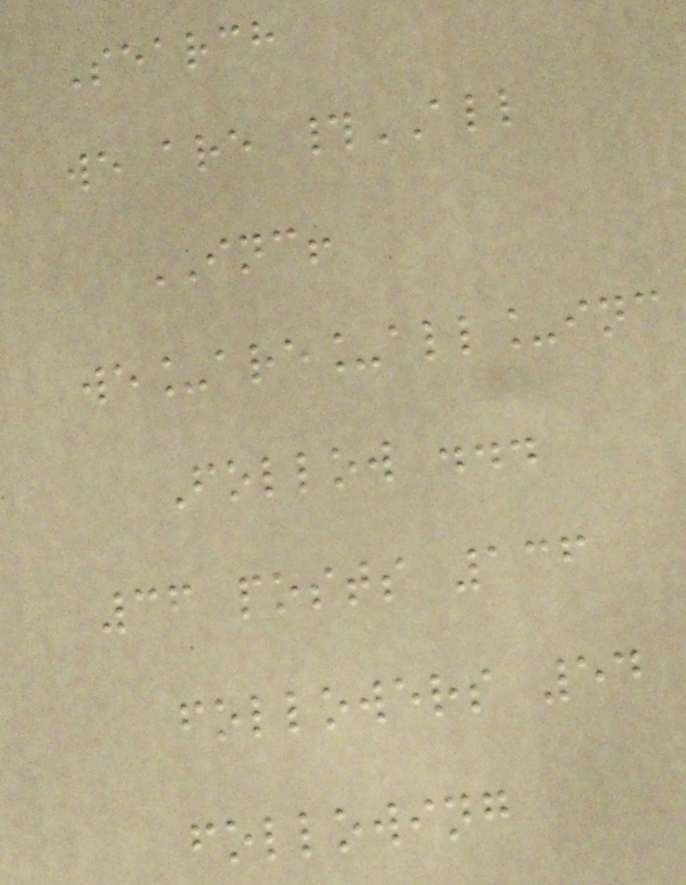Search
we are #ALL
INC!
we_are_all_inc
Follow ...
36 posts 136
followers 54
following
